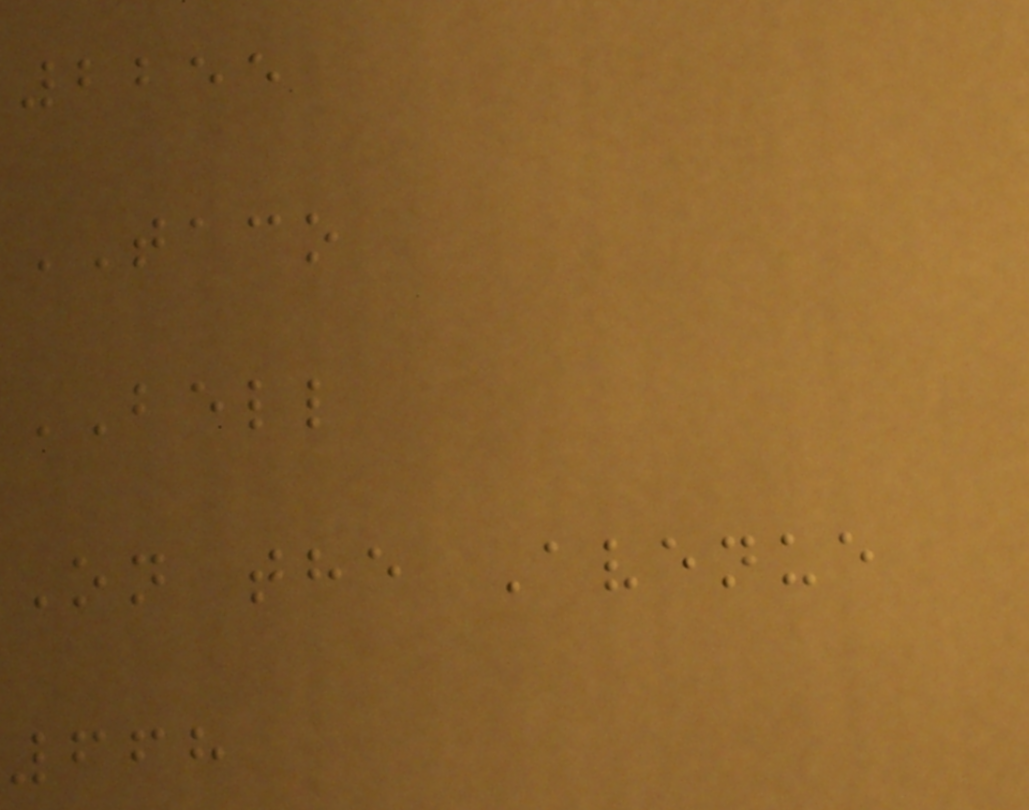2255
TACO
BELL
On the Avenue
668
